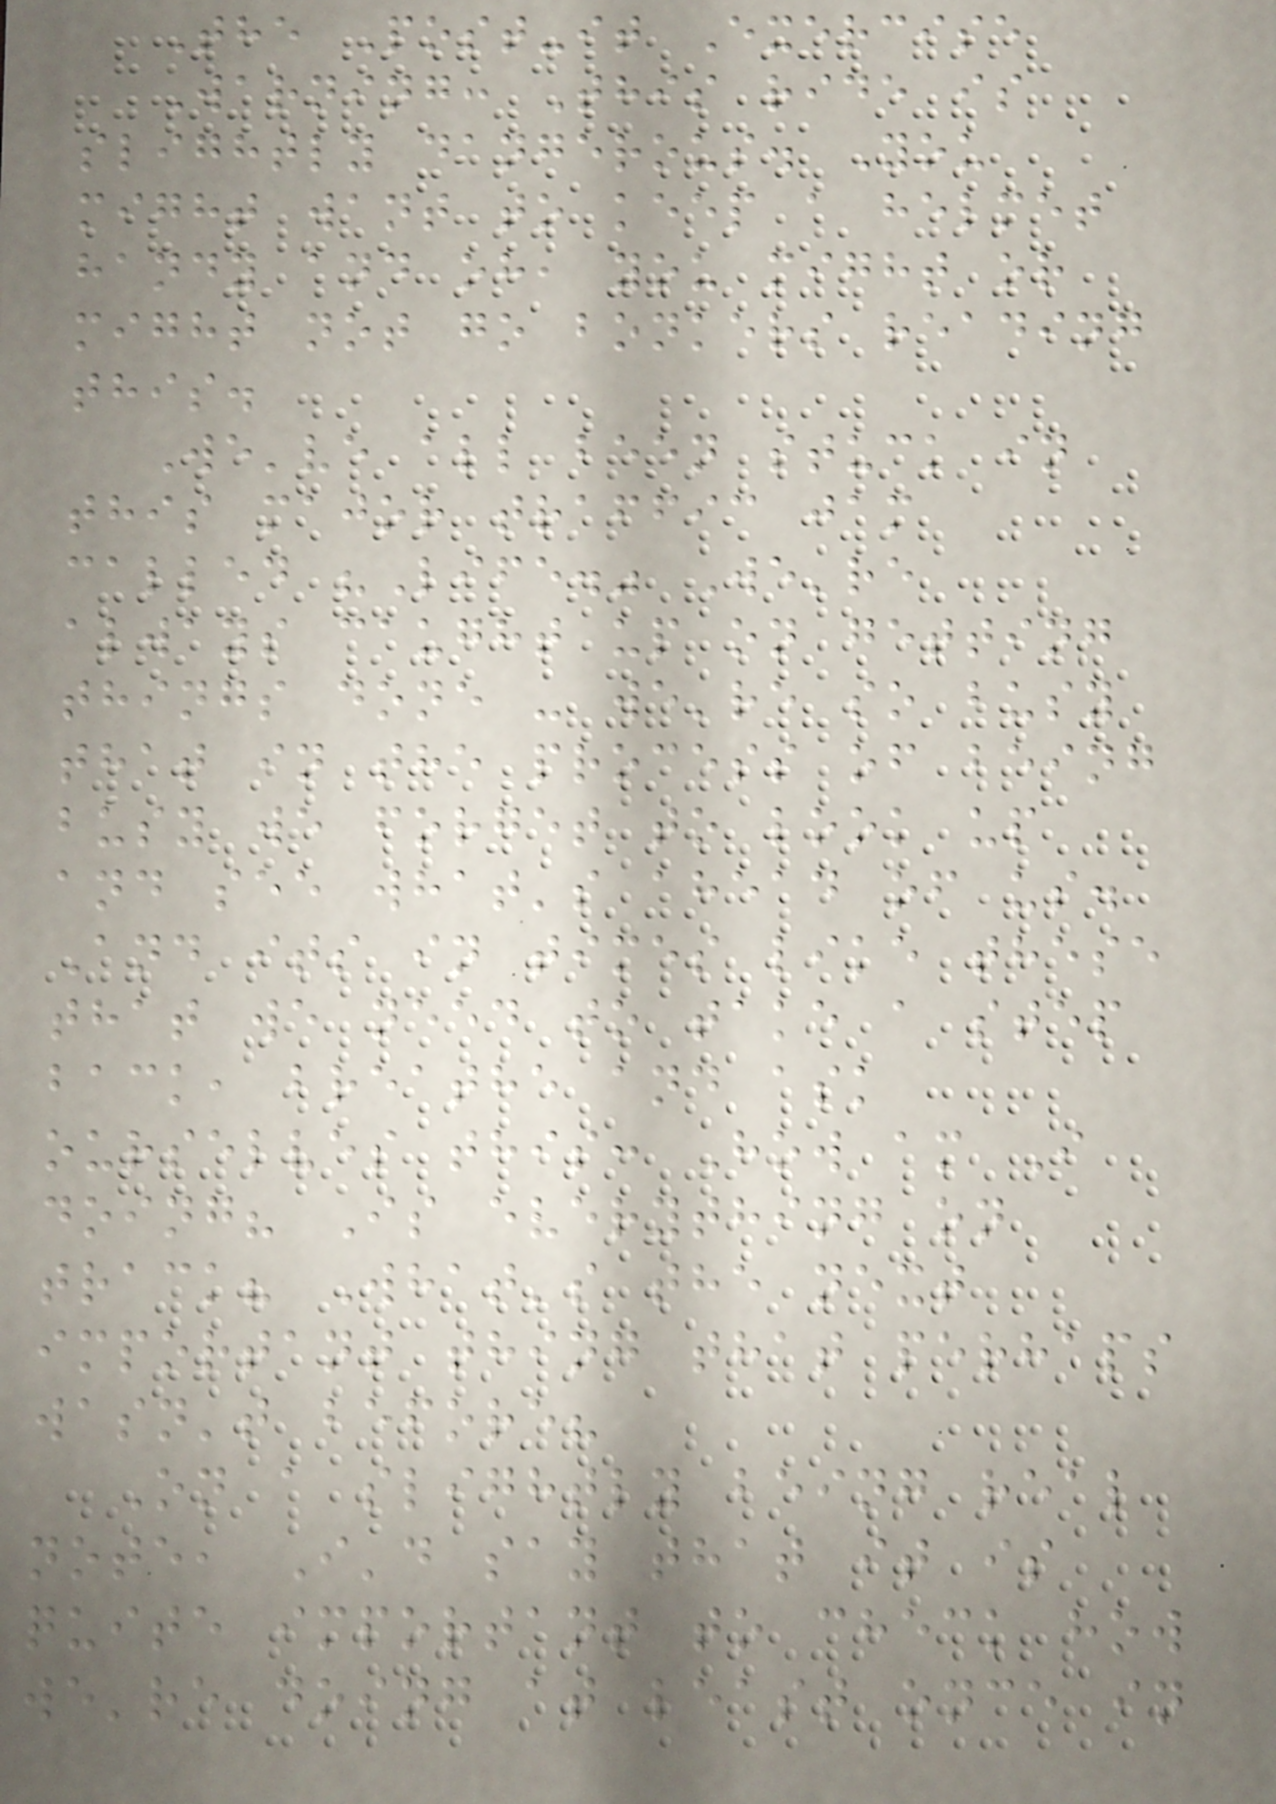The Post-it Exercise
Warning: This ride is
slightly dangerous. You
might want to keep a helmet
handy and oh, you might or
might not go bonkers reading
this.
We've all been stuck in
this major traffic jam
called "Life." We're
always caught up on getting
things done - we're so busy
that in the process of being
busy we forget to look up
and see what's ahead of us.
And its in times like these
that we need to take a step
back, breathe and ask
ourselves this: How am I
doing? Is everything on
track? What's the next
important thing that perhaps
wasn't before?
On a slightly being real
note, I'd say that it is
quite important to check how
we're doing at least once in
